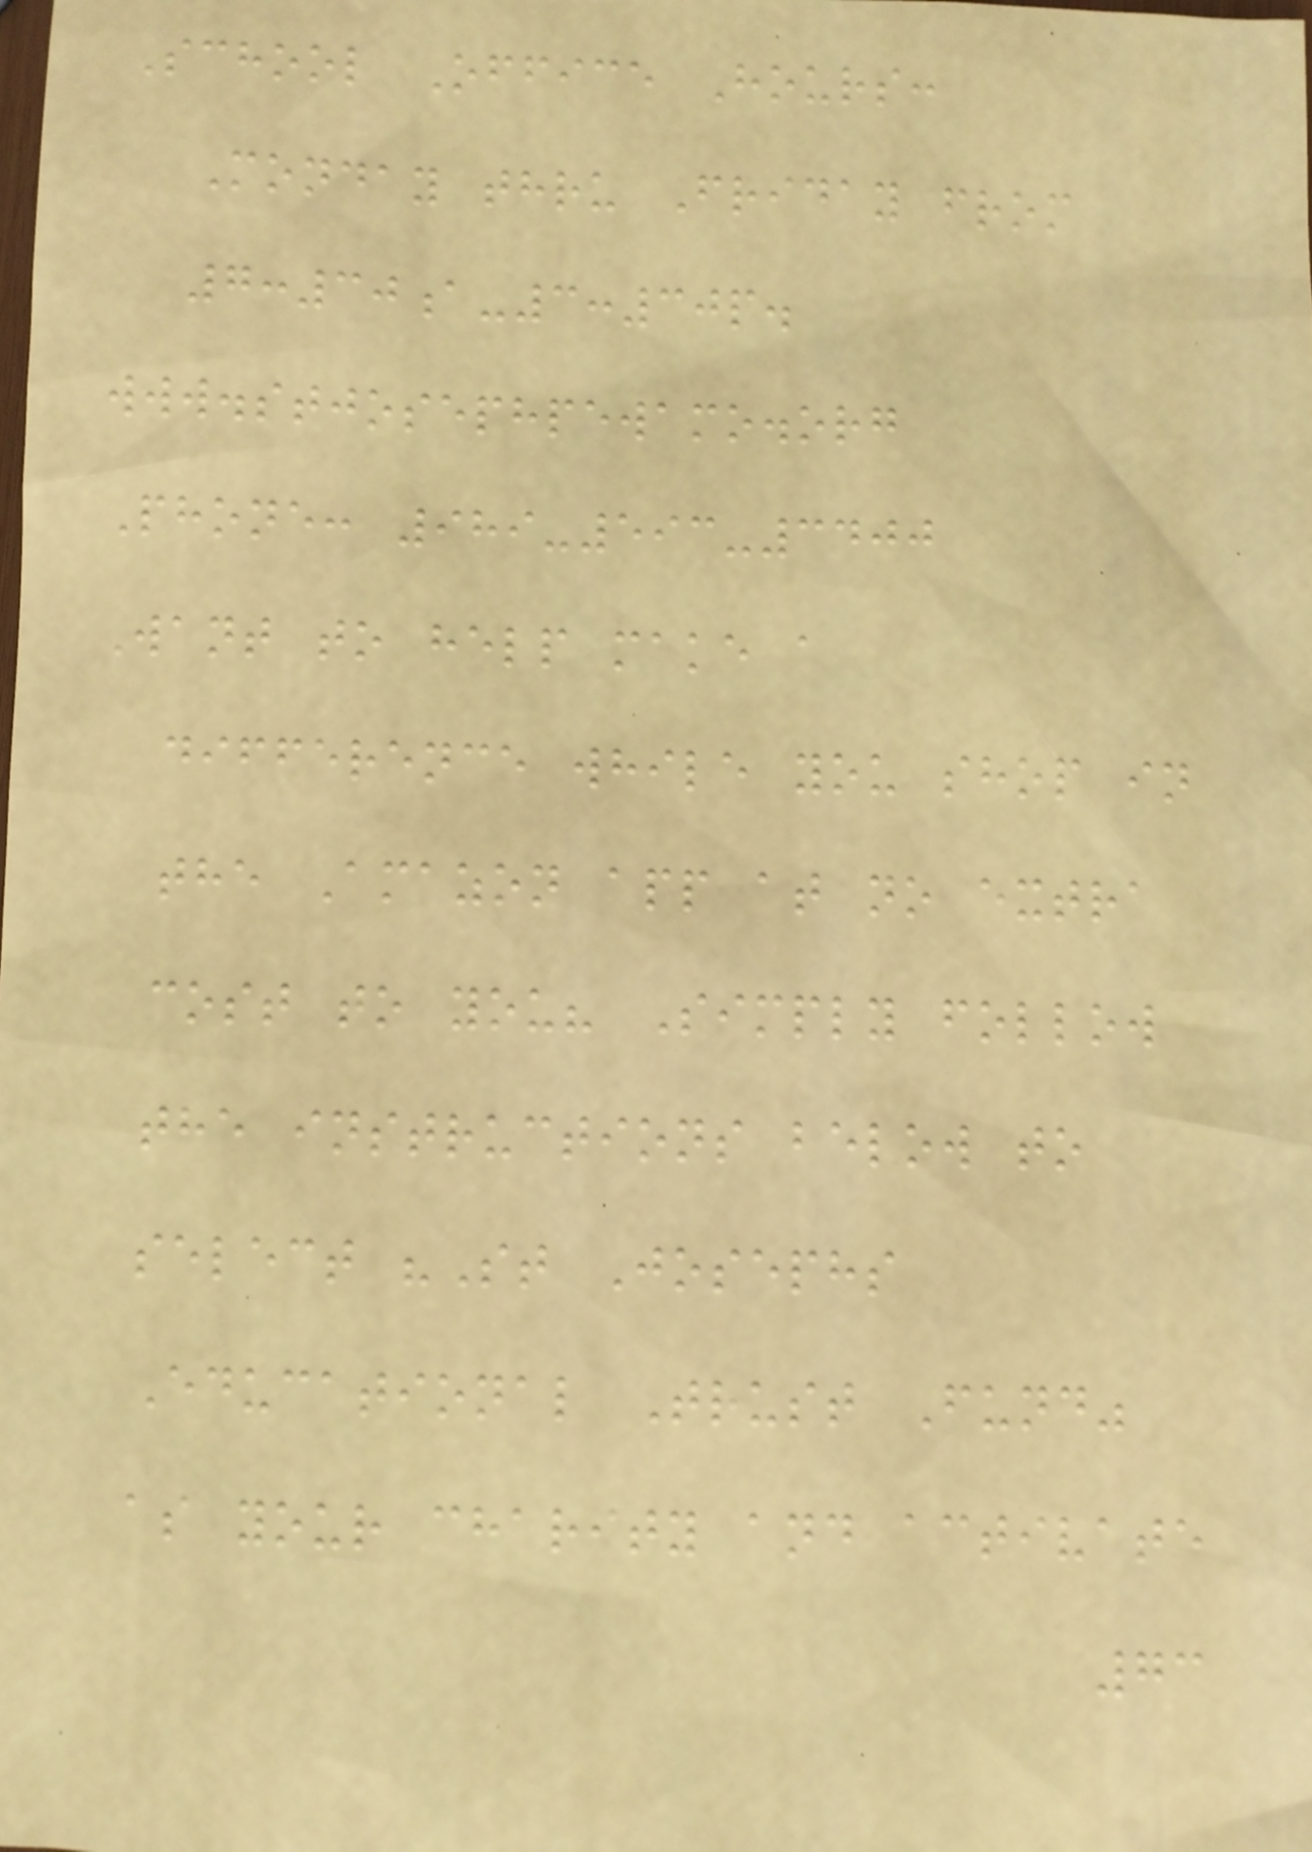School Office Hours:
Monday thru Friday from
7:30a-3:30p.
www.stjosephpewamo.org
Phone: 989-593-3400
Want to help make a
difference while you shop in
the Amazon app at no extra
cost to you? Simply follow
the instructions below to
select "St Josephs
Educational Trust Fund"
as your charity and activate
73
